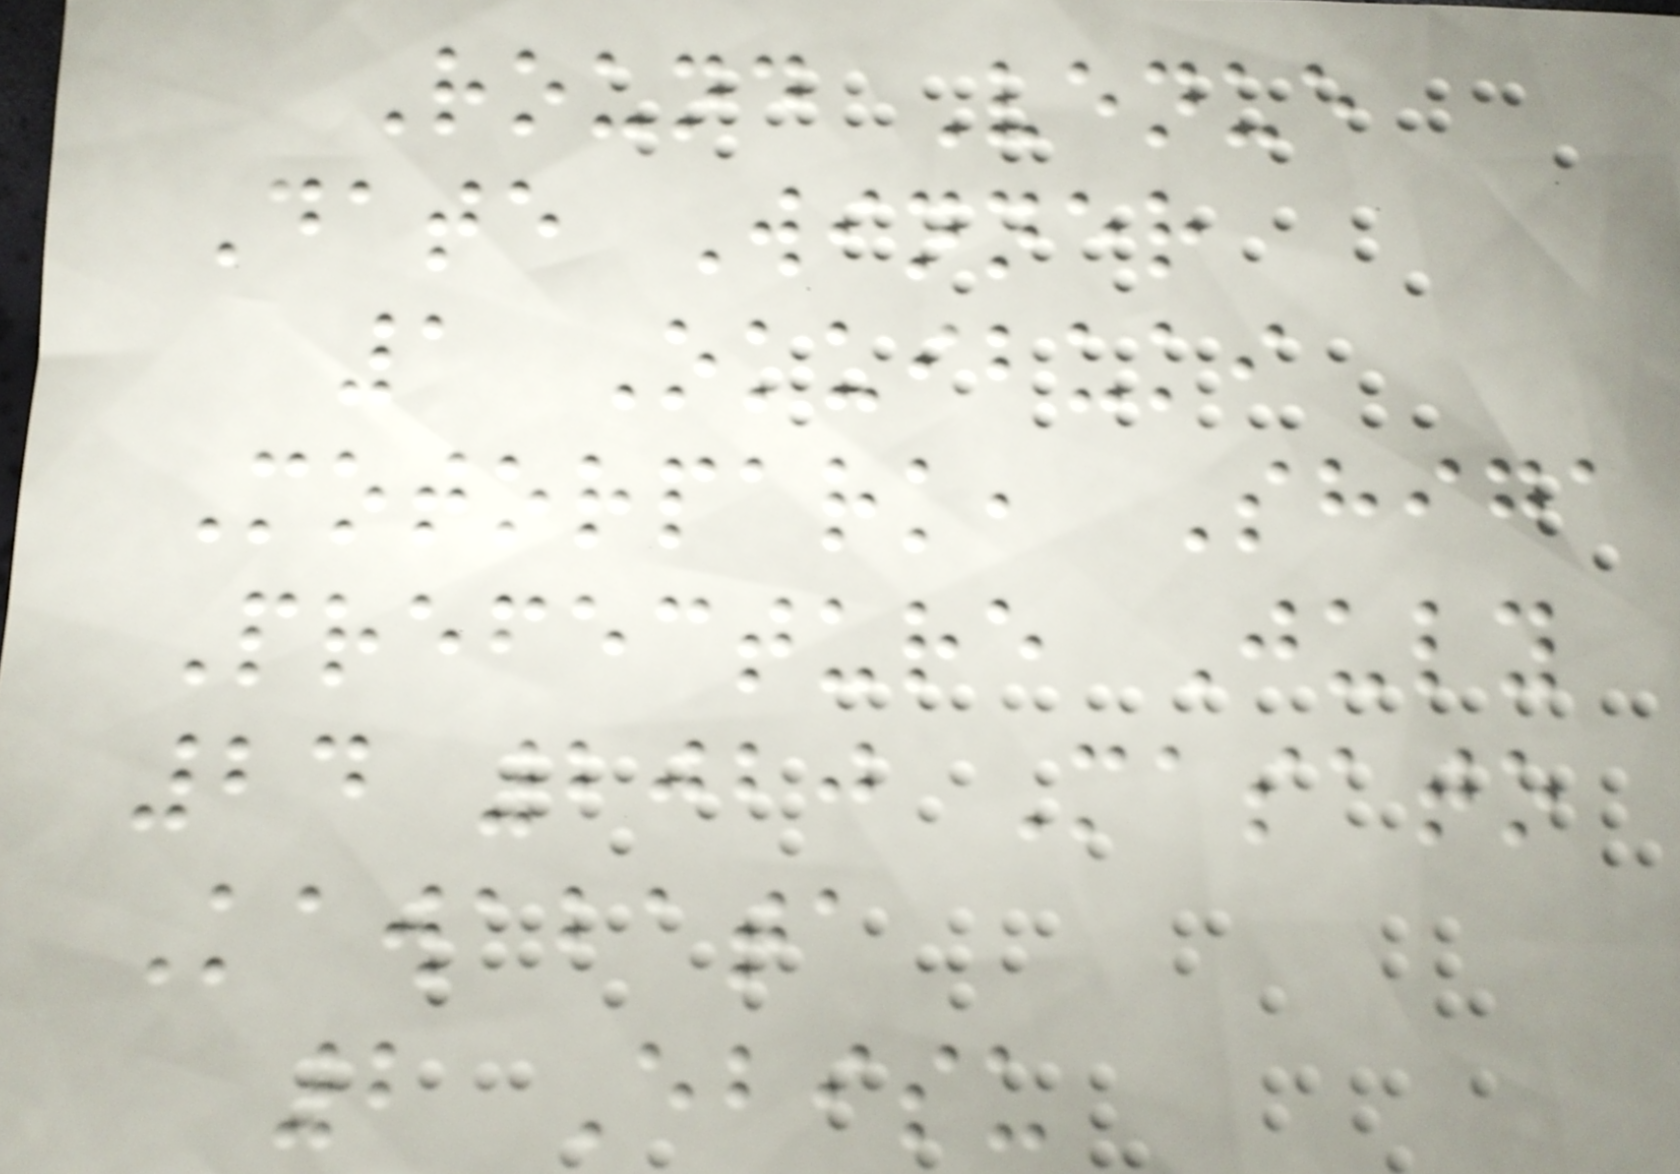Round Venue
Date Winner
1 Okuibuki
Motorpark, Shiga
Prefecture July
24 2020 Masato
Kawabata
2 Ebisu
